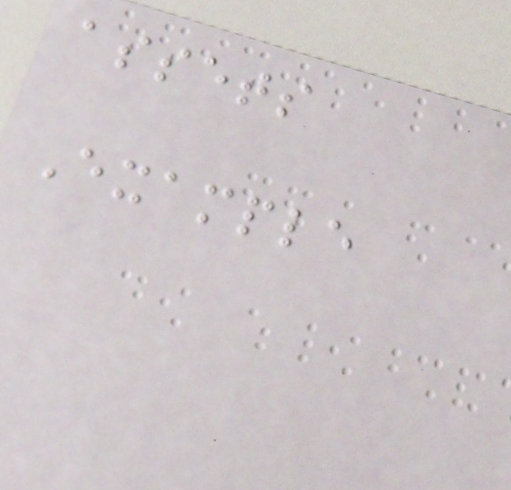assets
Example
